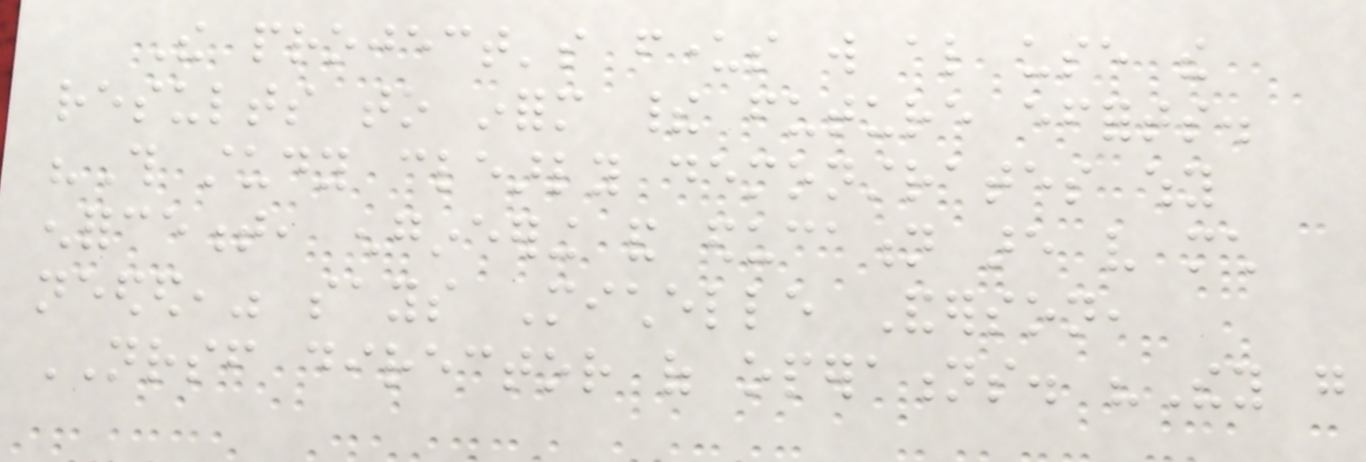The project's funders will also use the
results to inform their future efforts.
"This study clearly demonstrates why
enforcement, engineering and education are very much
needed," says Michelle Anderson,
NRSF director of operations. "They go
